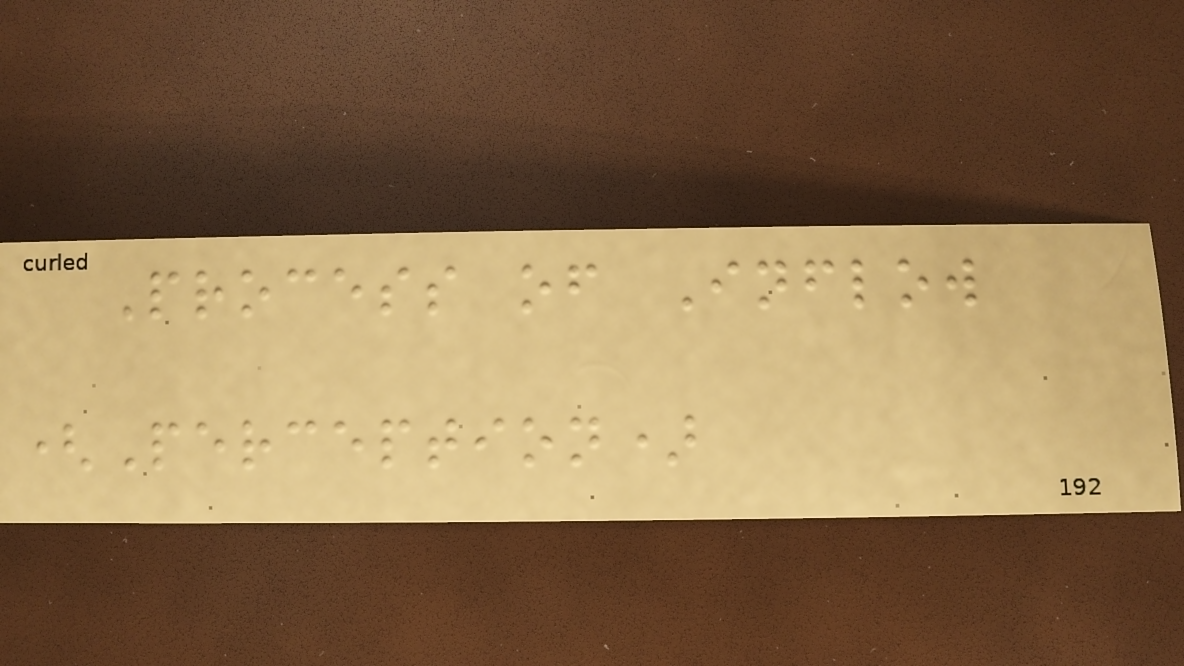Process of Inflow
(Perception)
